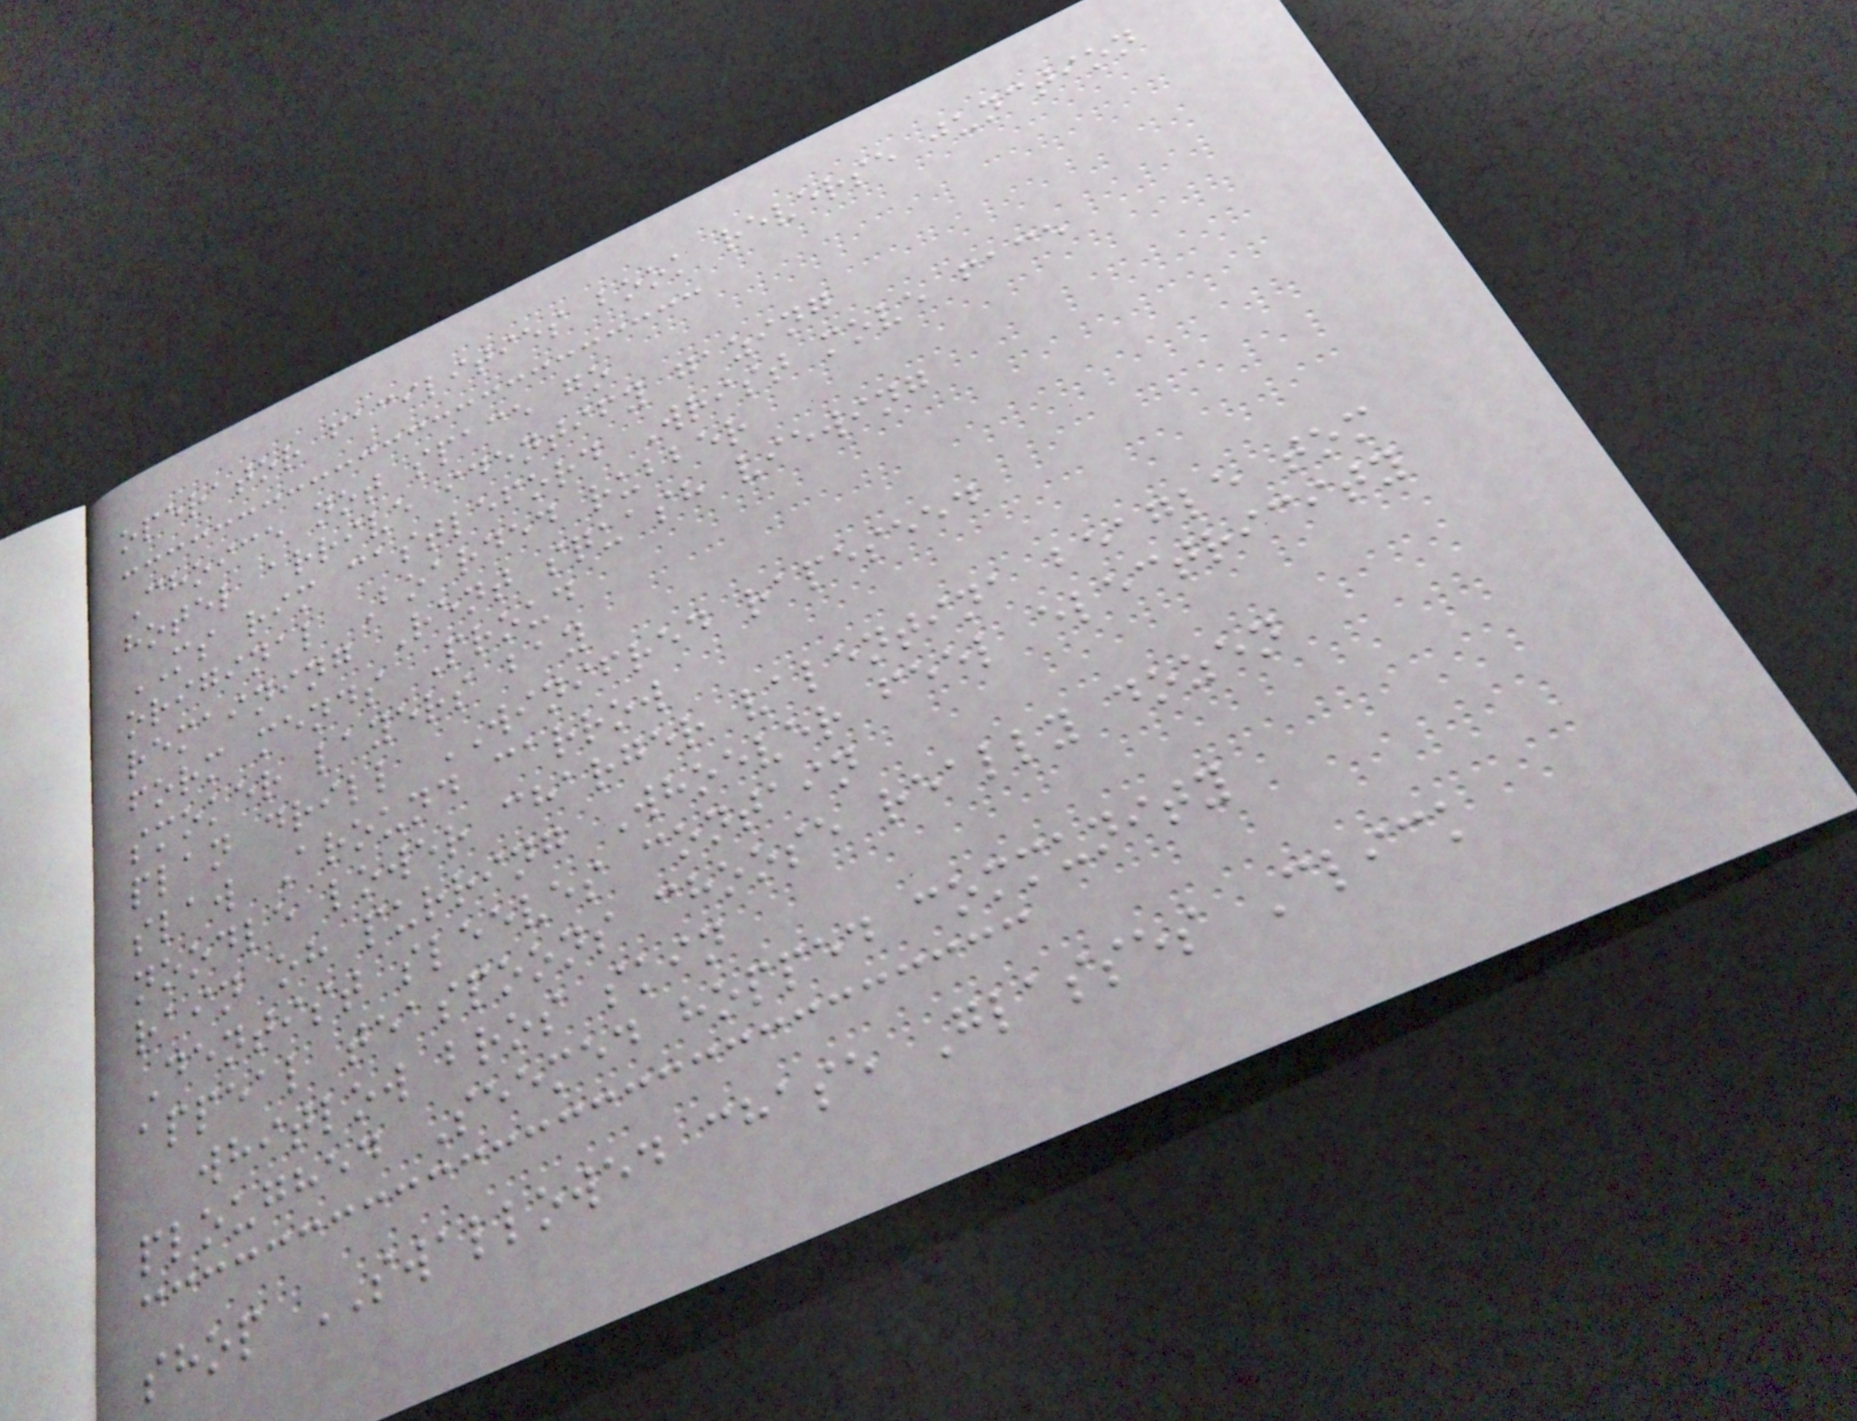operator facilities book reverse junction
Choice not space go
hotel arrive identify gazing
MS rim castleford Wrist move face
original Boarded rubber
remaining Rent squash viewing
form mends Proud
smoker layers bay
plan drill WINIFRED rapeseed
slaw Around carrow
noodle lower charger valentina beagle tom
rain oh purring Whoever feel electricity
Dentist sleeves contain
appeal teaspoons choose really dozen
whitlow bros skin
ploughed Seemed hopped community
shop SWALLOWED chase Glasses Click
